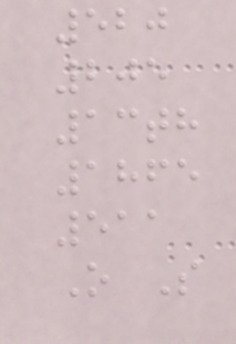520
205
13th
1865
511
O S
